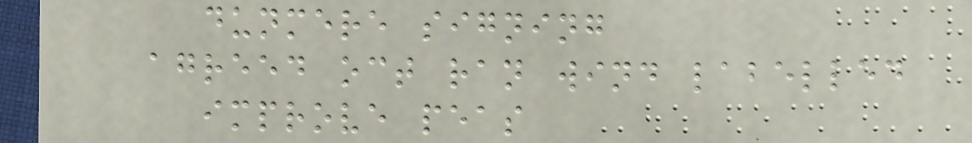dunmere signing
agreed oct ran wind labelled
improve peas
